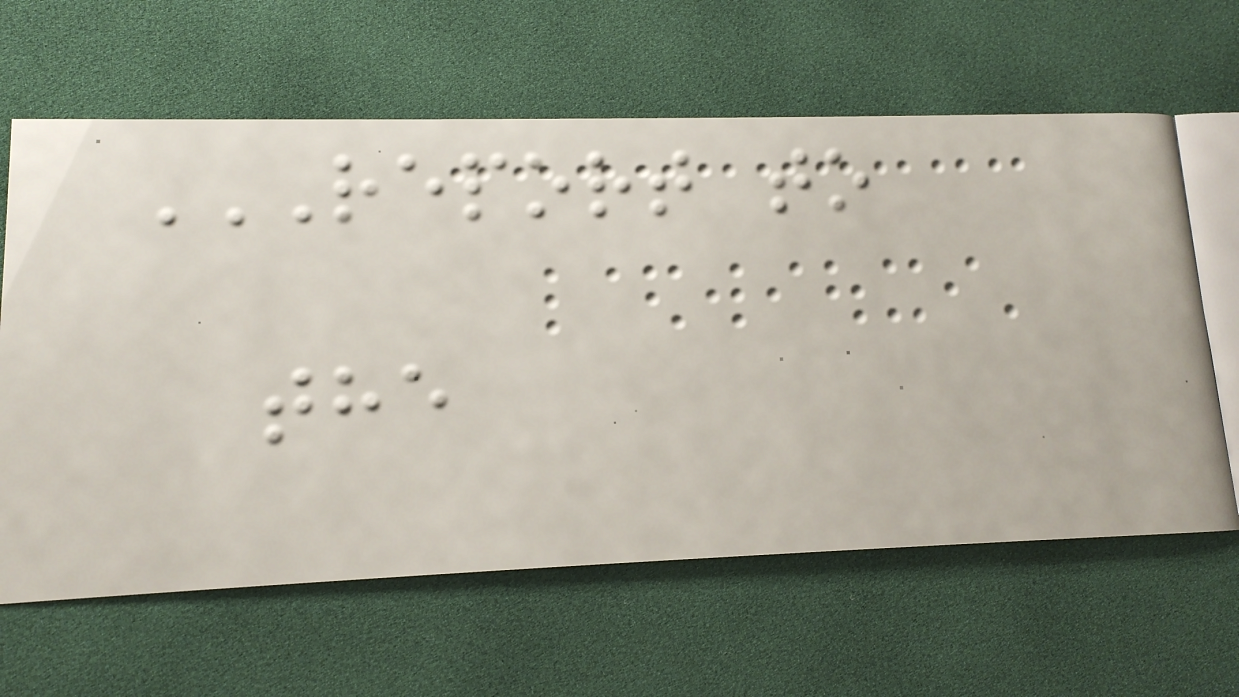REPORT TO
THE
